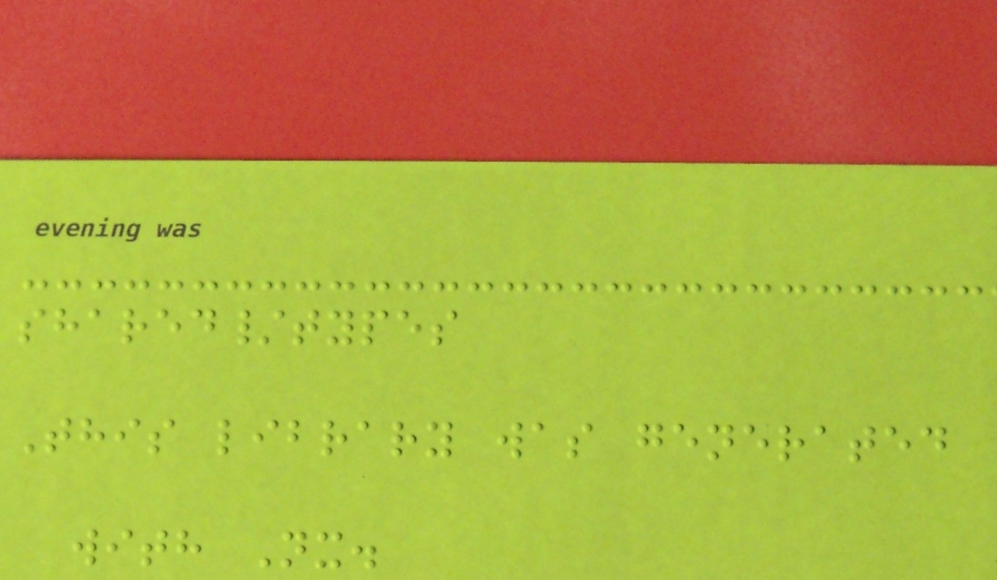shared/types
This library was generated
with Nx.
